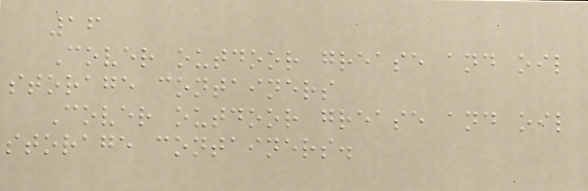16
Cover outdoor grease and oil
storage containers
Cover outdoor grease and oil
storage containers.
